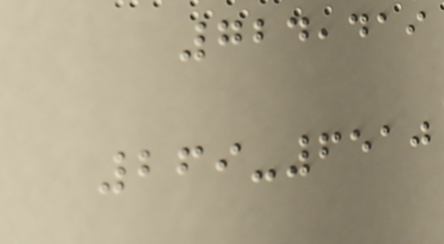724,419
269-6510
